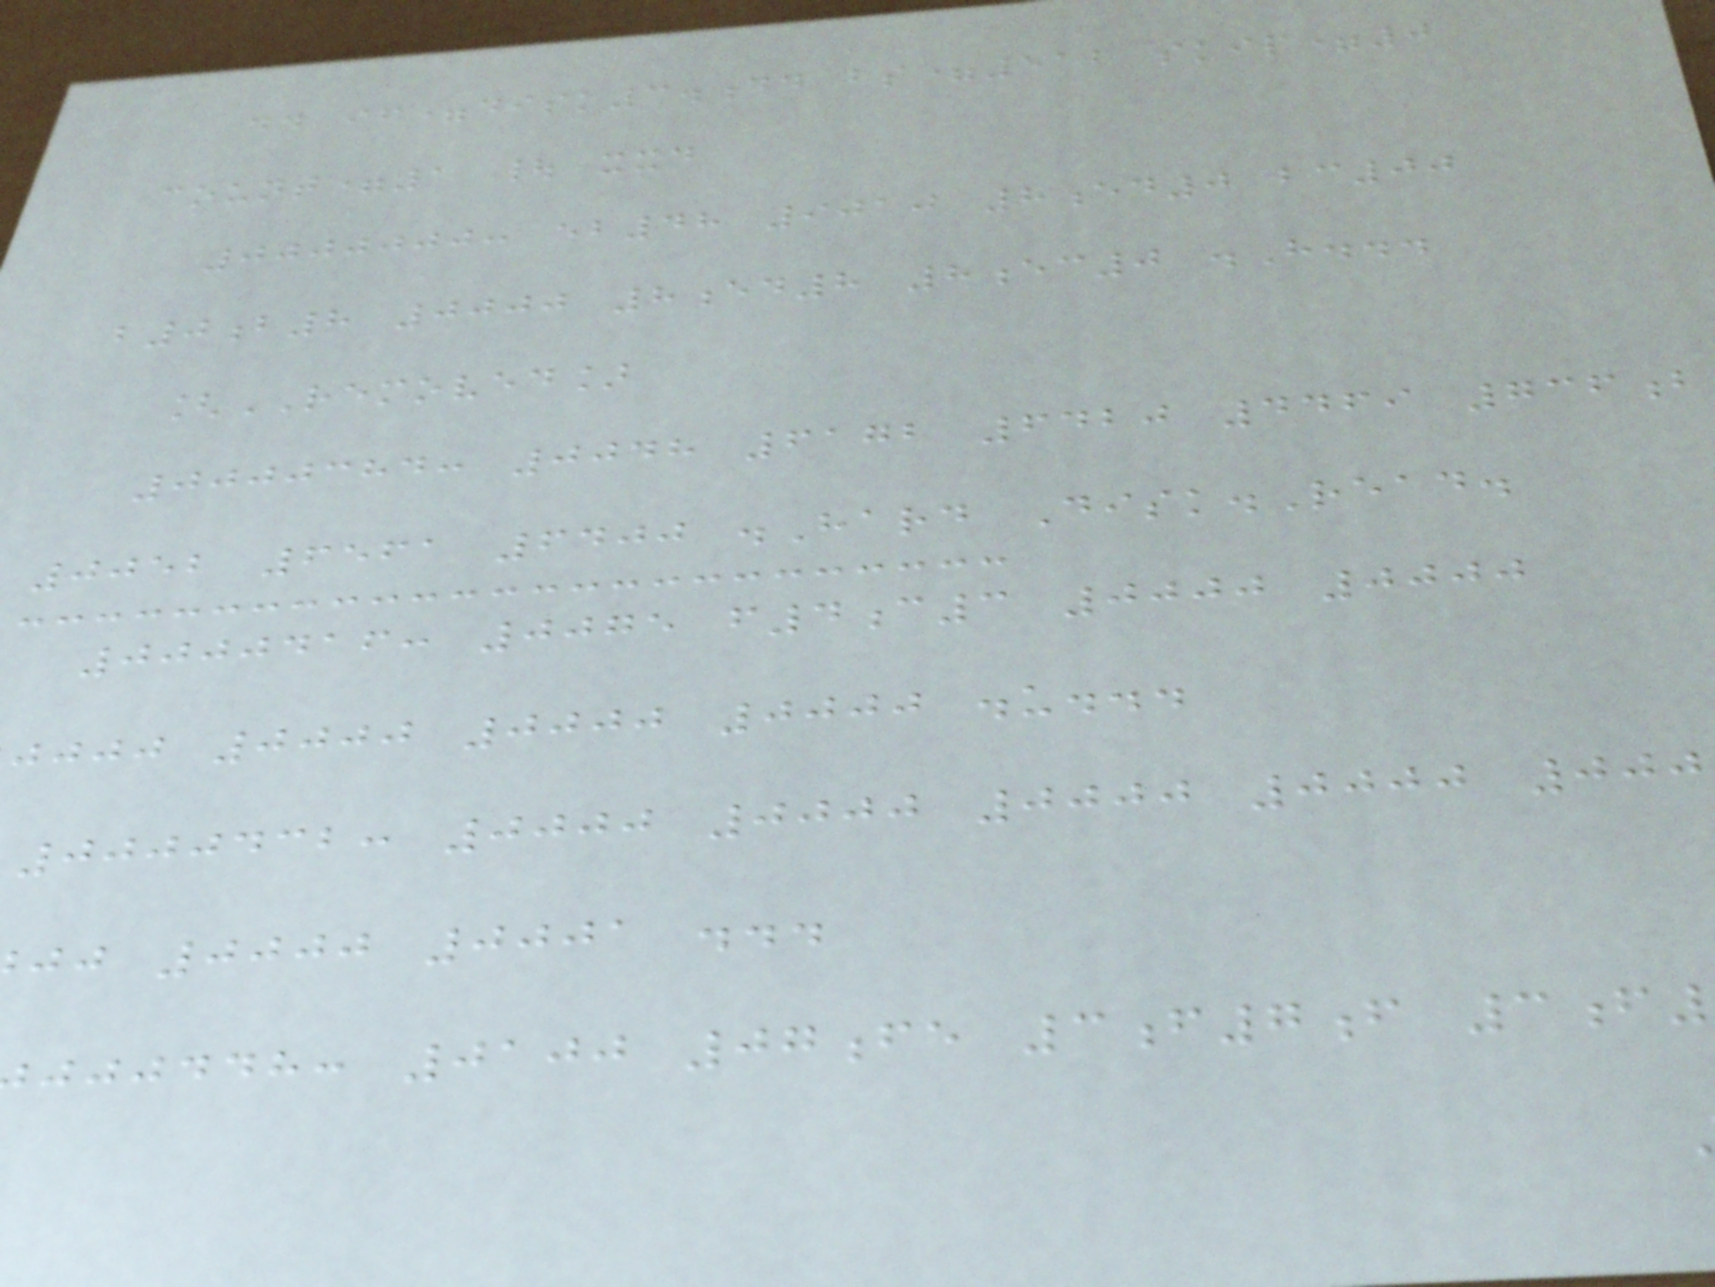dd if=disk3.dd bs=512 skip=0
count=1 | xxd
0000000: eb48 9010 8ed0 bc00
b0b8 0000 8ed8 8ec0 .H...
[REMOVED]
0000384: 0048 6172 6420 4469 736b
0052 6561 6400 .Hard Disk.Read.
0000416: 0075 f4c3 0000 0000
jjjj 0000 0000 0000 .u...
0000432: 0000 0000 0000 0000 000
jj 0000 0001 ...
jjjddh: 0100 07fe 3f7f 3f
